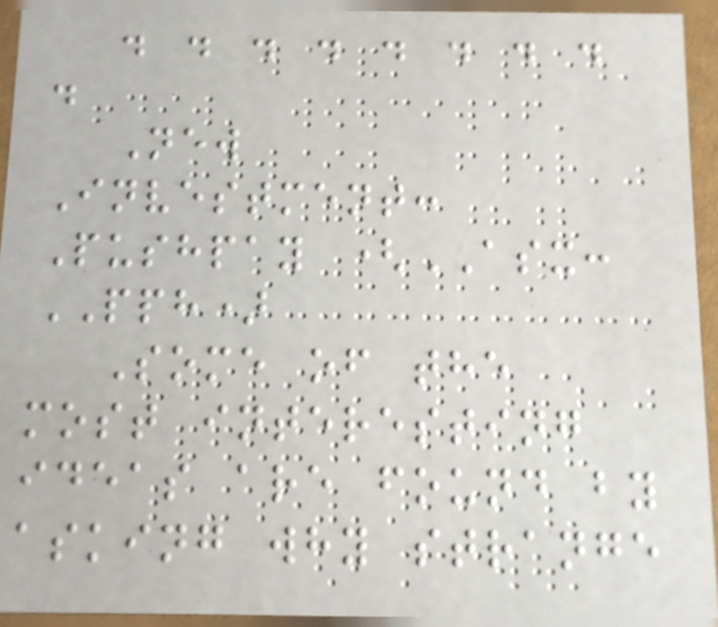. . . . . . . .
.
New
Investment:
Pushpay (ASX:
PPH)
Some of the
most interesting
ideas are found by
asking why strange
